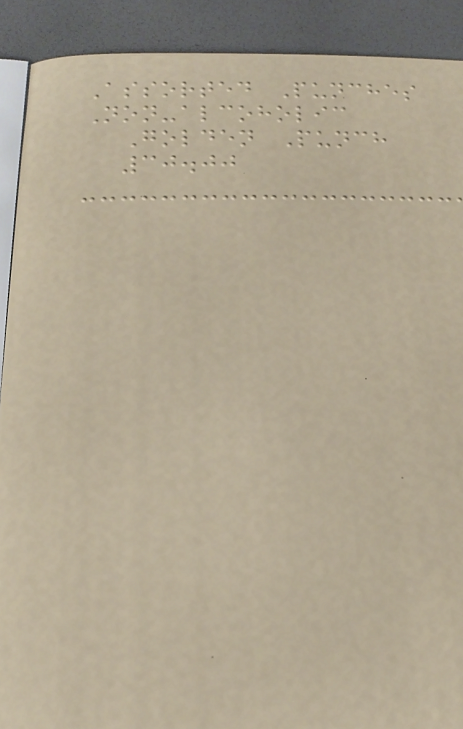Assorted Punches
Non-alcoholic
Golden Punch
30.00
